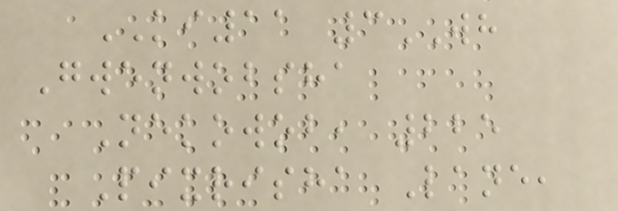KI11 3WH
Gwenwobsha
Nekowob, 225
Pixrisha Lane,
